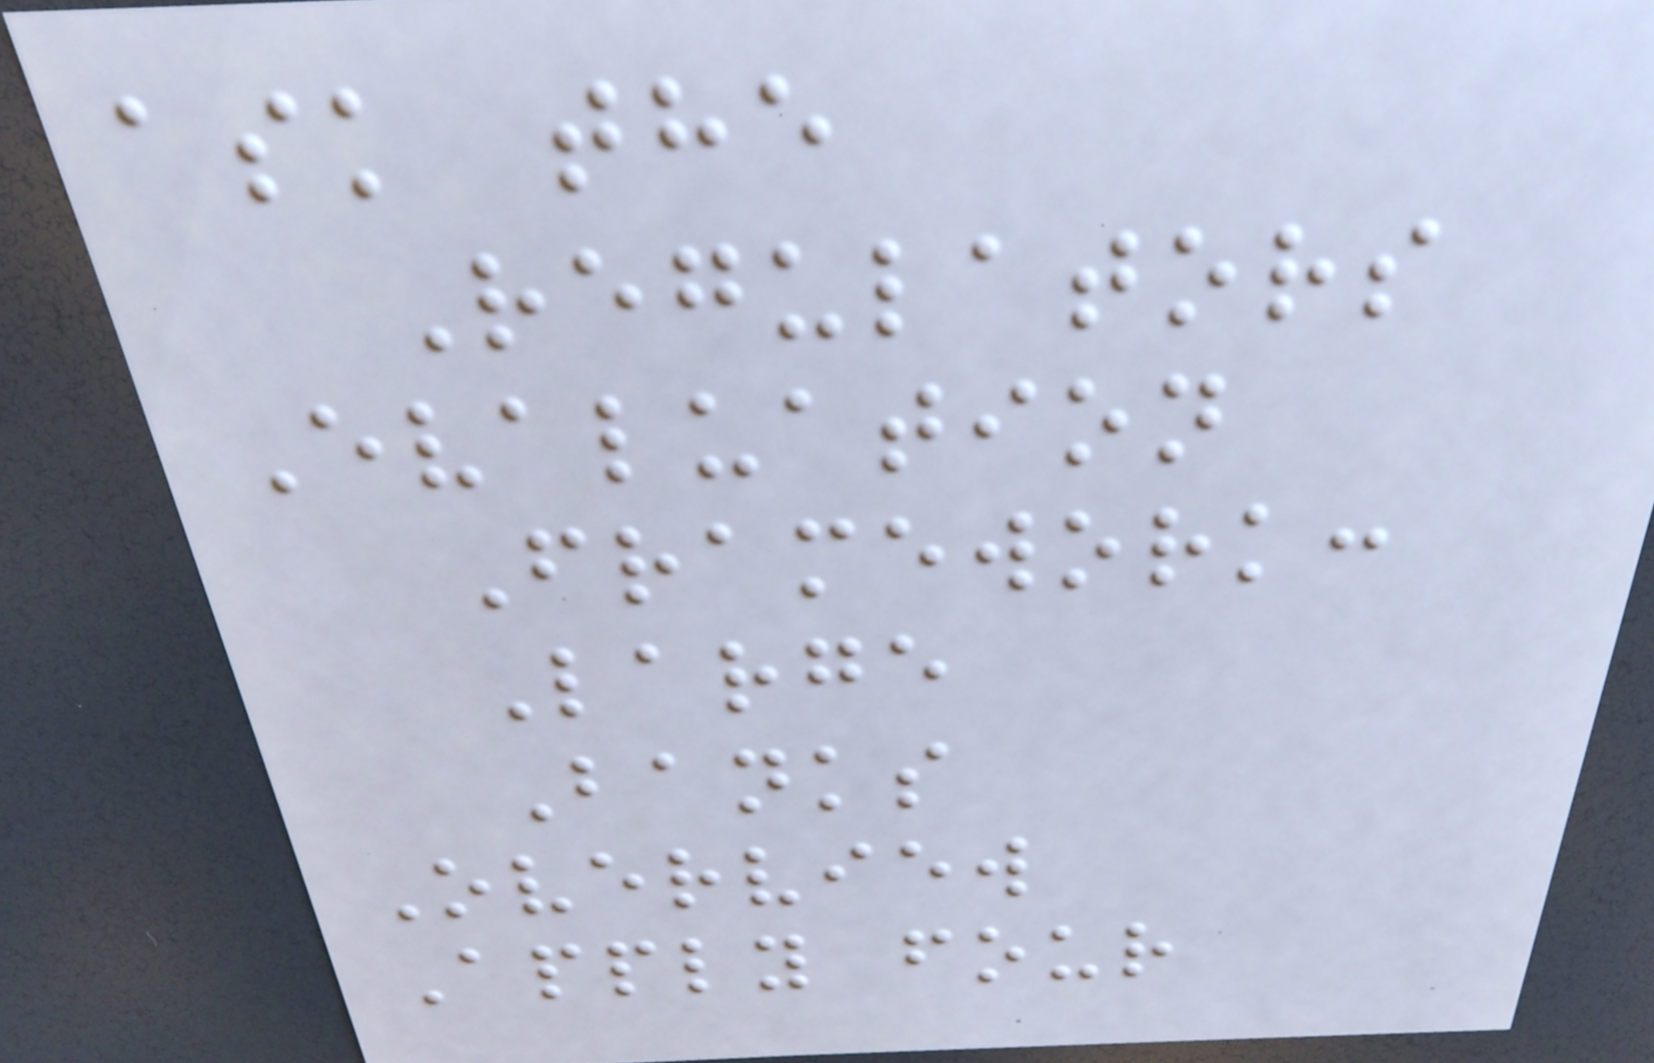ask the
Regulators
Evaluation
Framework:
Large
Banks
Overview
Apply four
